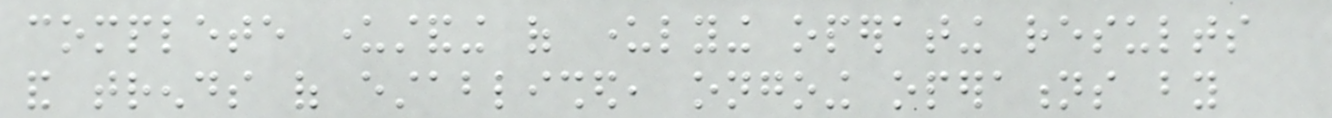complete understanding of underlying operating results
and trends of established, ongoing operations by
